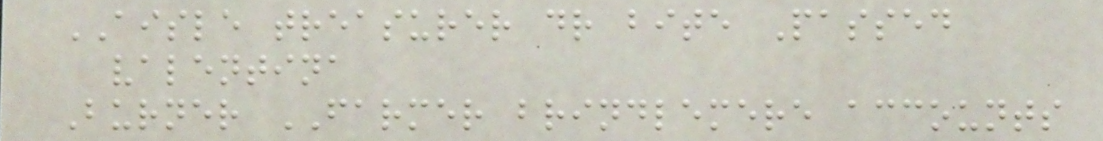AISLE treasurer dr bite Passed
valentina
Burner FARMER brindlemere accounts
